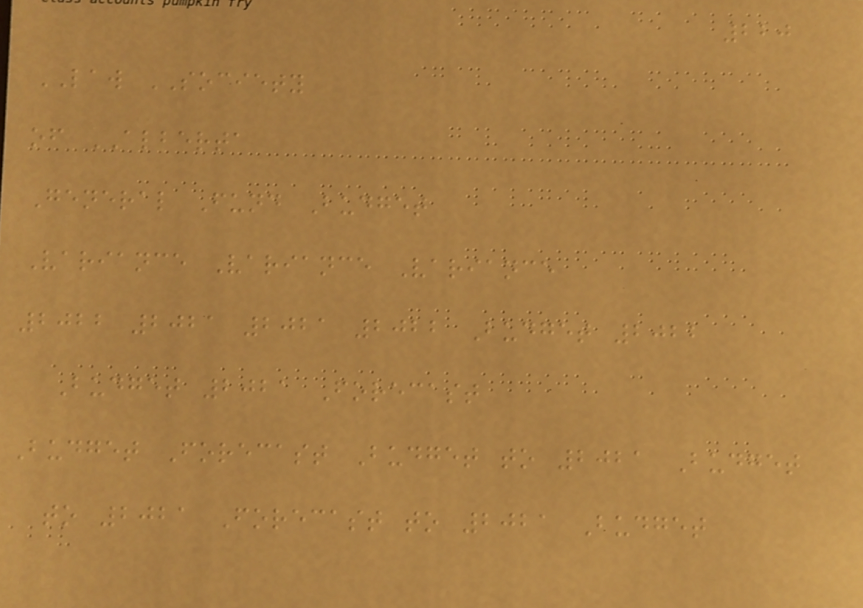220
LAW SOCIETY
of ALBERTA
General Fund Budget
Variance Variance Variance
2022 2021 2021 2022 Budget 2022
Budget 2021 Forecast
Budget Forecast Budget to 2021 Budget
to 2021 Forecast to 2021 Budget
